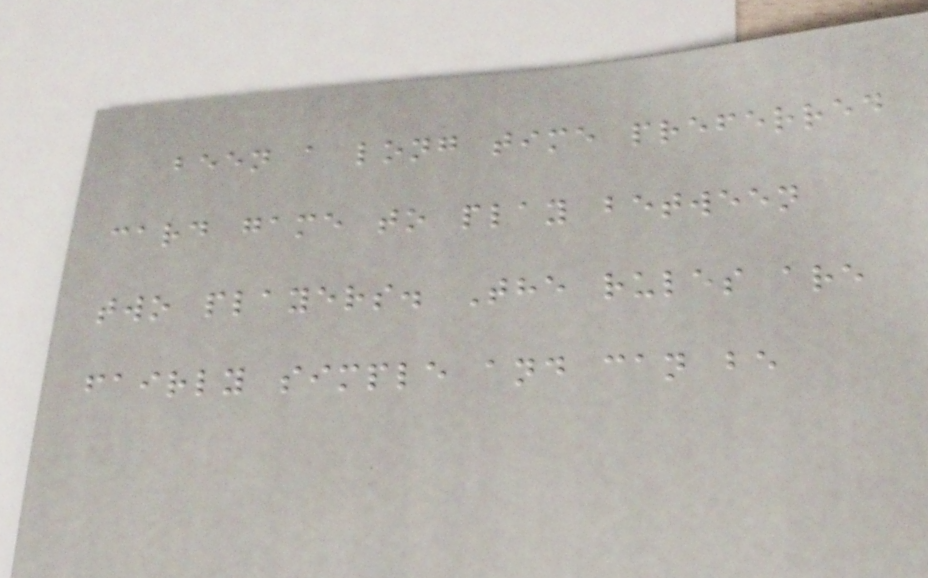been a long time preferred
card game to play between
two players. The rules are
fairly simple and can be
